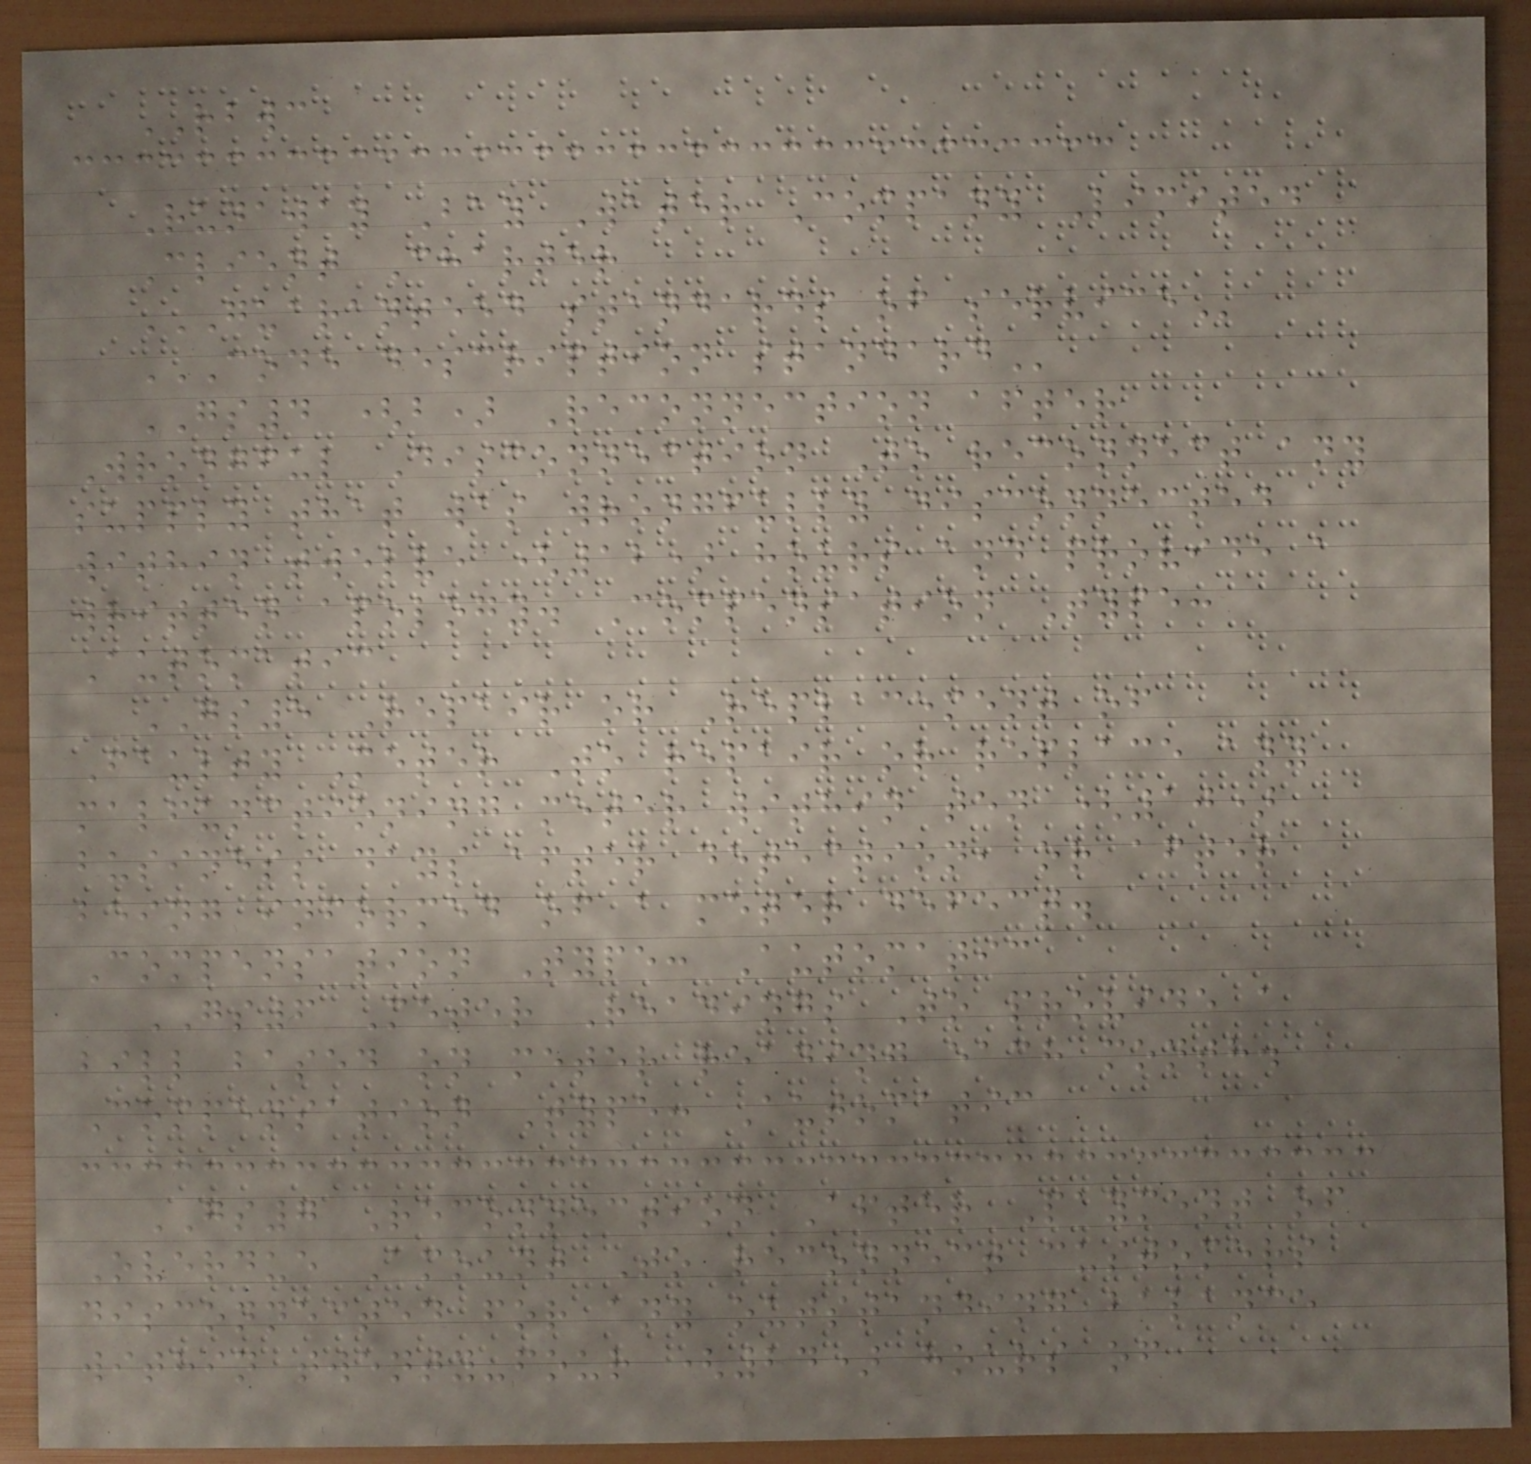RBWC
Runaway Bay Water Company Limited
Client Charter
GUARANTEED STANDARDS OF SERVICE
CODE DESCRIPTION STANDARD
GS4 (b) Reconnection after
Wrongful Disconnection To reconnect any
supply that was wrongfully disconnected
within twelve (12) hours and provide a
written apology. Compensation Type:
Automatic
GS5 Repair or Replacement of
Faulty Meter To repair or replace any
malfunctioning meter within ten (10)
business days after detection, or after
being informed of a meter defect.
Compensation Type: Automatic
GS6 Meter Readings To provide a
bill based on meter reading each month.
Compensation Type: Automatic
GS7 Reconnection After Payment of
Overdue Amount To reconnect customers
disconnected for any outstanding balance
within twenty-four (24) hours of
